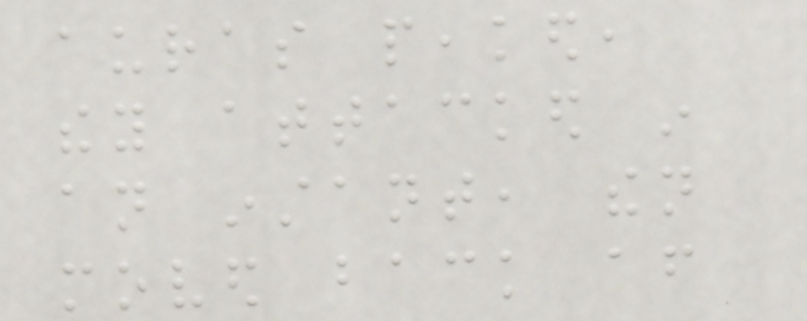auras peaked,
they attacked in
an instant, then
moved back after
